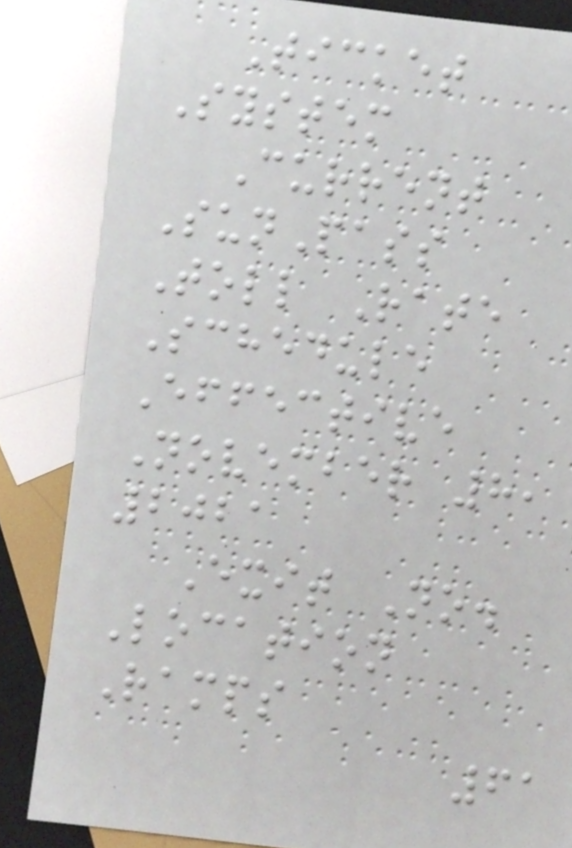Ticket
System
Current
SunPass
Toll Rate
Schedule
Effective
November 8,
2021
Exit No.
Location
Ramps
61
